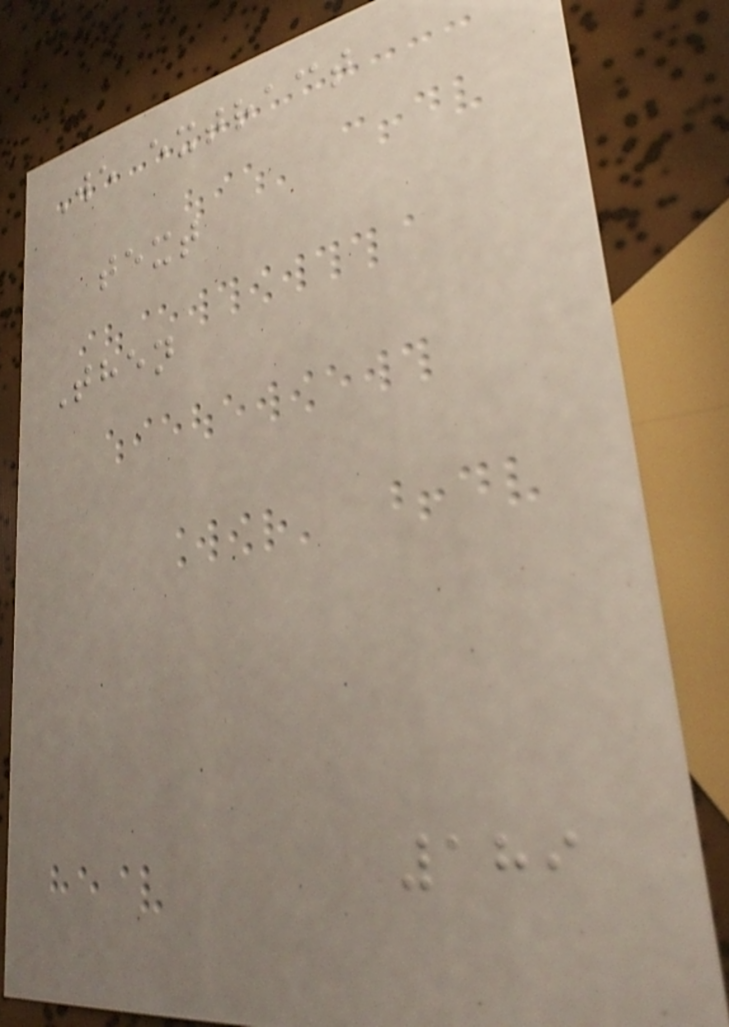We extract
text
Then
189
